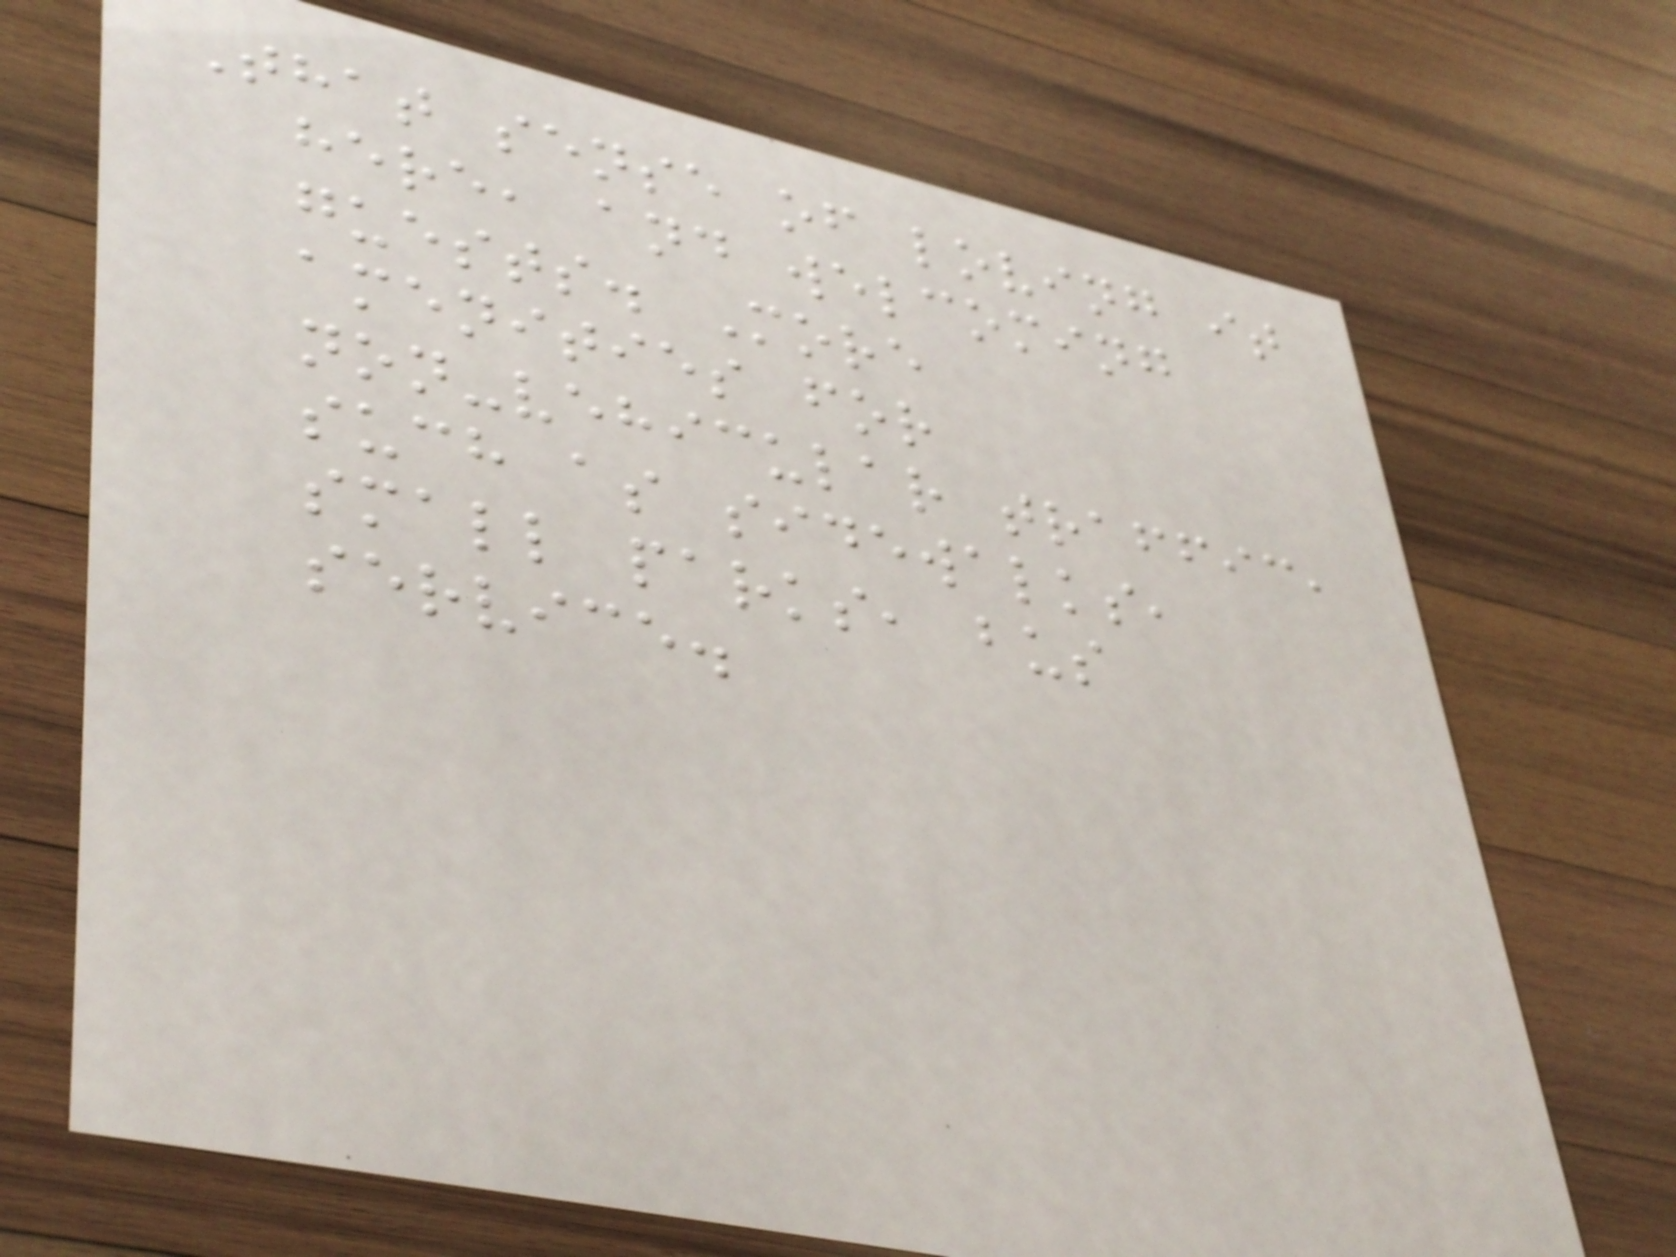That sense of loving it
here, and welcoming
guests. More
amenities for
non-vehicular traffic,
such as sidewalks,
small parks, bus
service.
